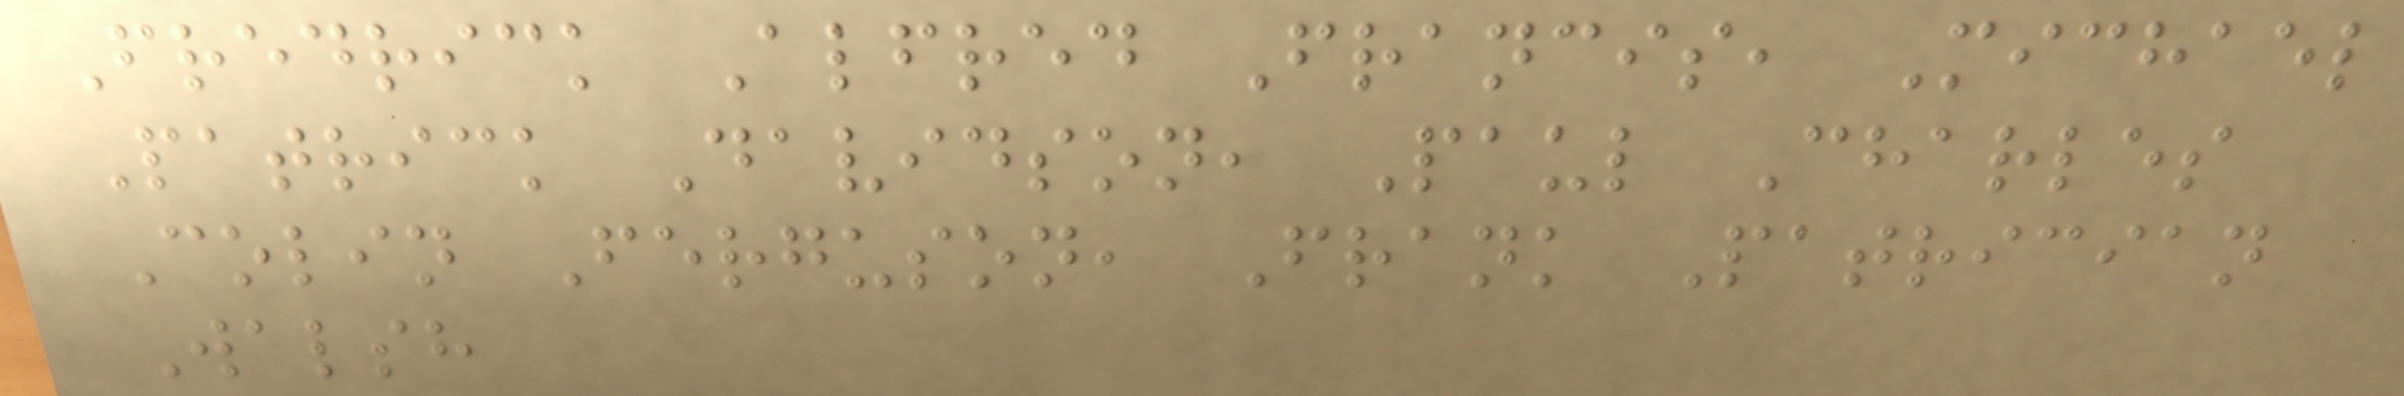Fredrick Alfred Francis, Michael
Patrick Davidson, Paul Charles
Colin Ferguson, Frank Patrician
Walsh
